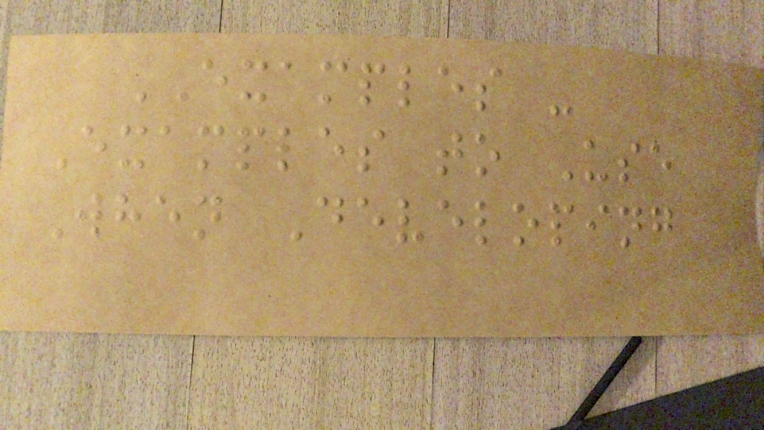EXAMPLES -
Examples to Use
When Developing
